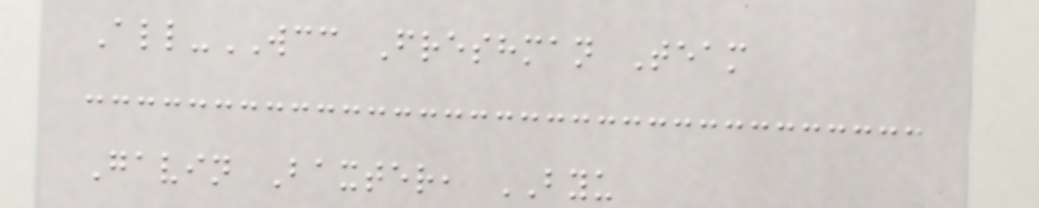All-WCC Freshman Team
Gavin Baxter, BYU
